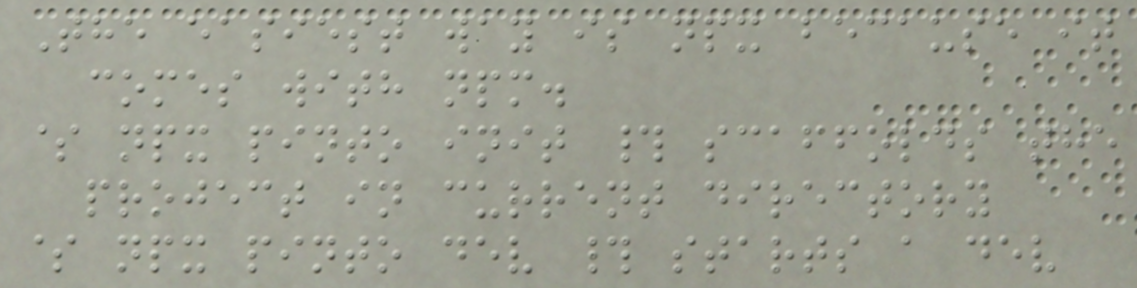The easiest way is npx because it
comes with npm.
$ npx pinto init # scaffolds the
project in current directory
$ npx pinto dev # starts a dev
